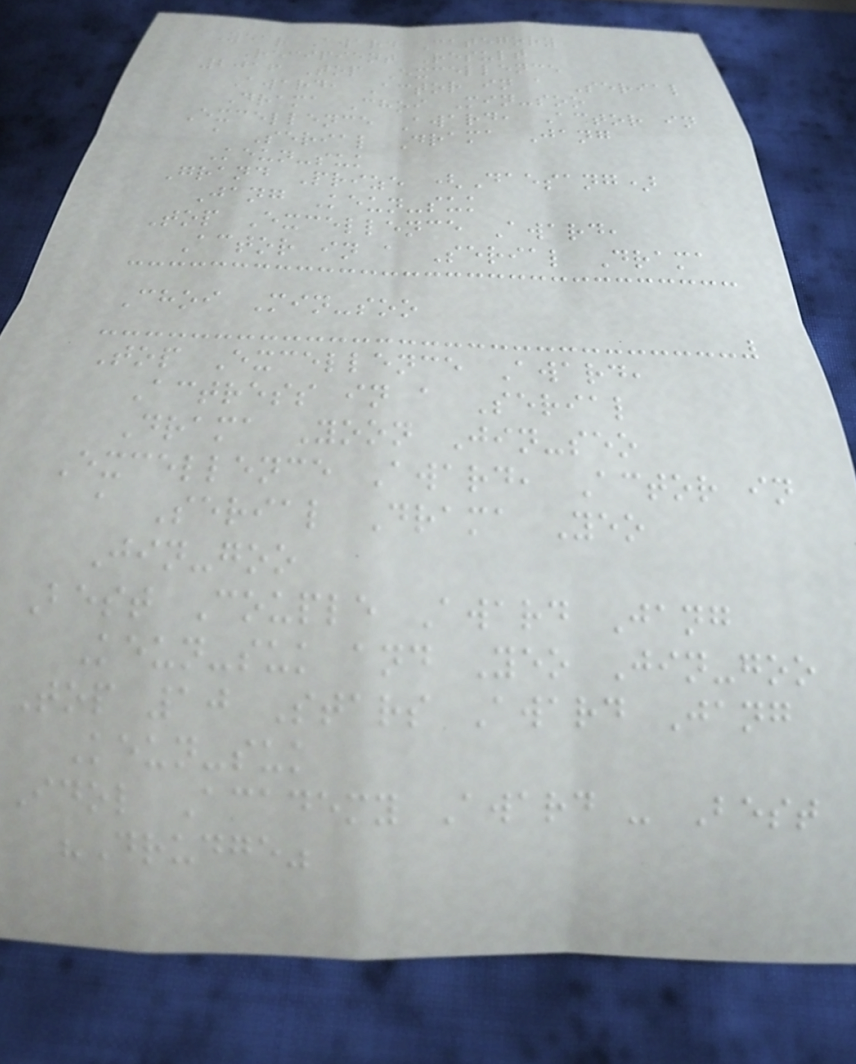Year Award Category
Recipient Result
2016 Top Excellence
Award, Actor in a Serial
Drama Choi Min-soo
Excellence Award, Actor in
a Serial Drama Jang
Keun-suk
Grand Prize (Daesang)
Jang Keun-suk
Top Excellence Award,
Actor in a Serial Drama
Choi Min-soo
Top Excellence Award,
Actress in a Serial
Drama Yoon Jin-seo
Excellence Award, Actor in
a Serial Drama Yeo
Jin-goo
Best Couple Award Jang
Keun-suk and Yeo Jin-goo
Top 10 Stars Award Jang
Keun-suk
Idol Academy Award - Best
"Drudge"
